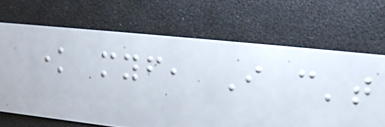know myself, I can't
